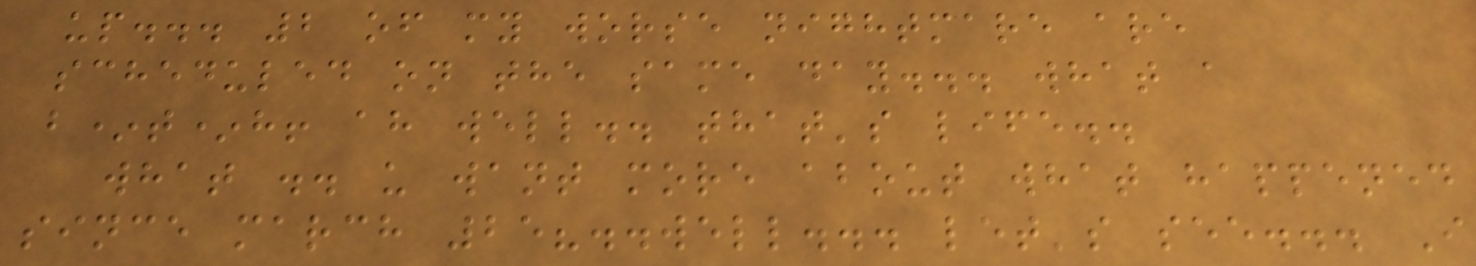up... 2 of my worse nightmare are
scheduled on the same day... what a
b*t*h! ah well.. that's life..
what .. u want more about what happened
since march 25?..well... let's see... I
